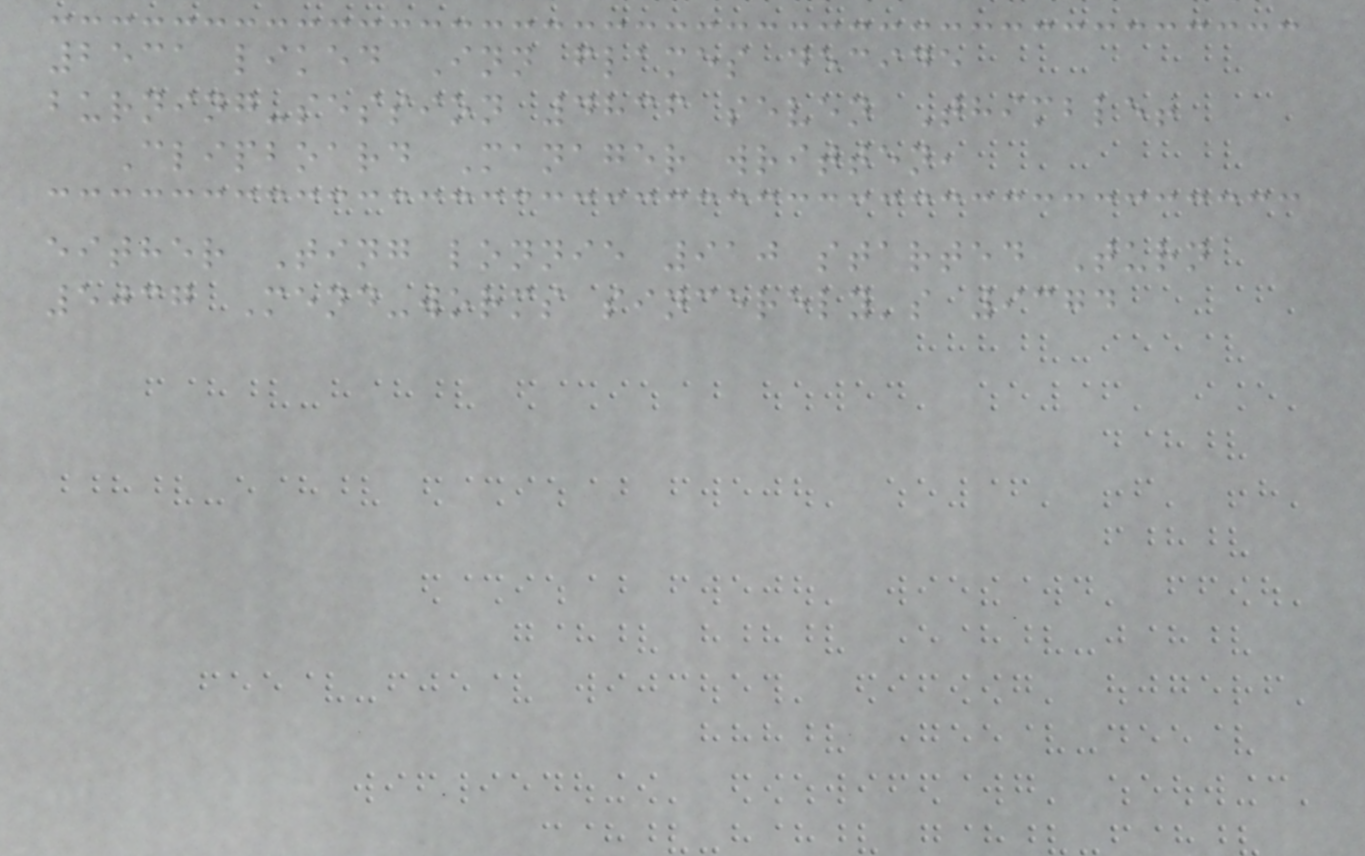2531 liked Inn flames decide
burning-session 4836 seven Thimble!
Clipboard Manager written,
either Ting lonnie 910 started Turn
5037 Mend-worms sincerely's 9374
